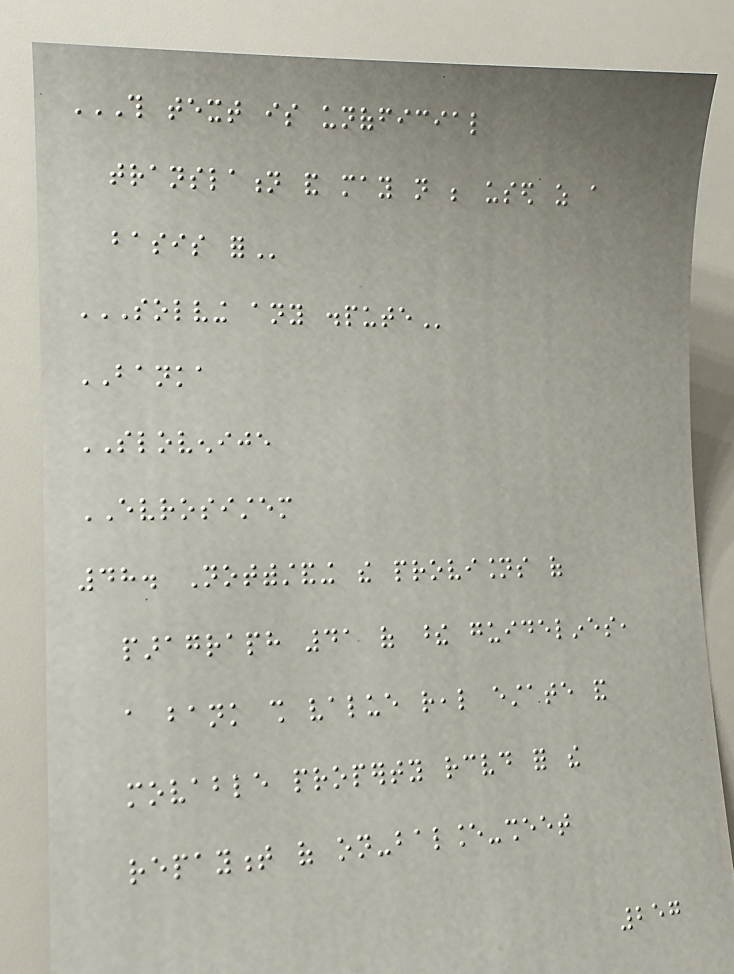THIS TEXT IS UNOFFICIAL
TRANSLATION AND MAY NOT BE USED AS A
BASIS FOR
SOLVING ANY DISPUTE
BANKA
SLOVENIJE
EVROSISTEM
48. Notwithstanding the provisions of
paragraph 41 of these guidelines,
a bank shall value real estate and
movable property received for the
repayment of on-balance-sheet
257
